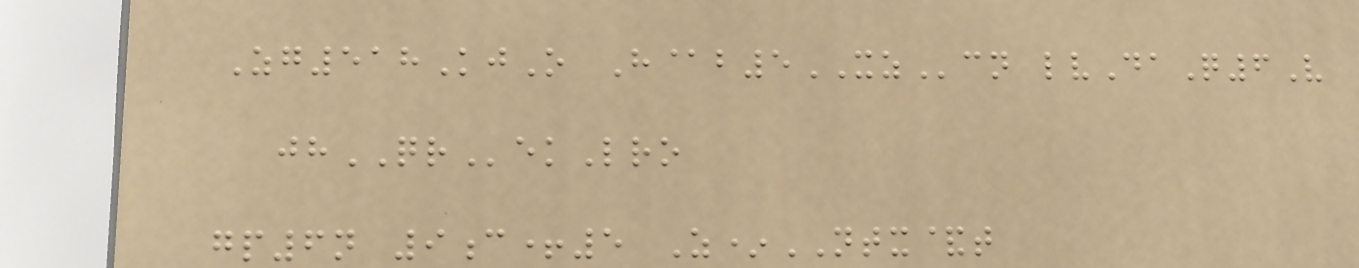Zg518KjO H@b5XZcn lvDaQ6V
jhQRekLro
gp6n 9c+5 Z*NTX&t
